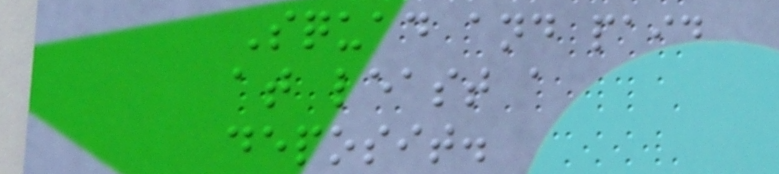Squad and paid
at least a
deposit.
